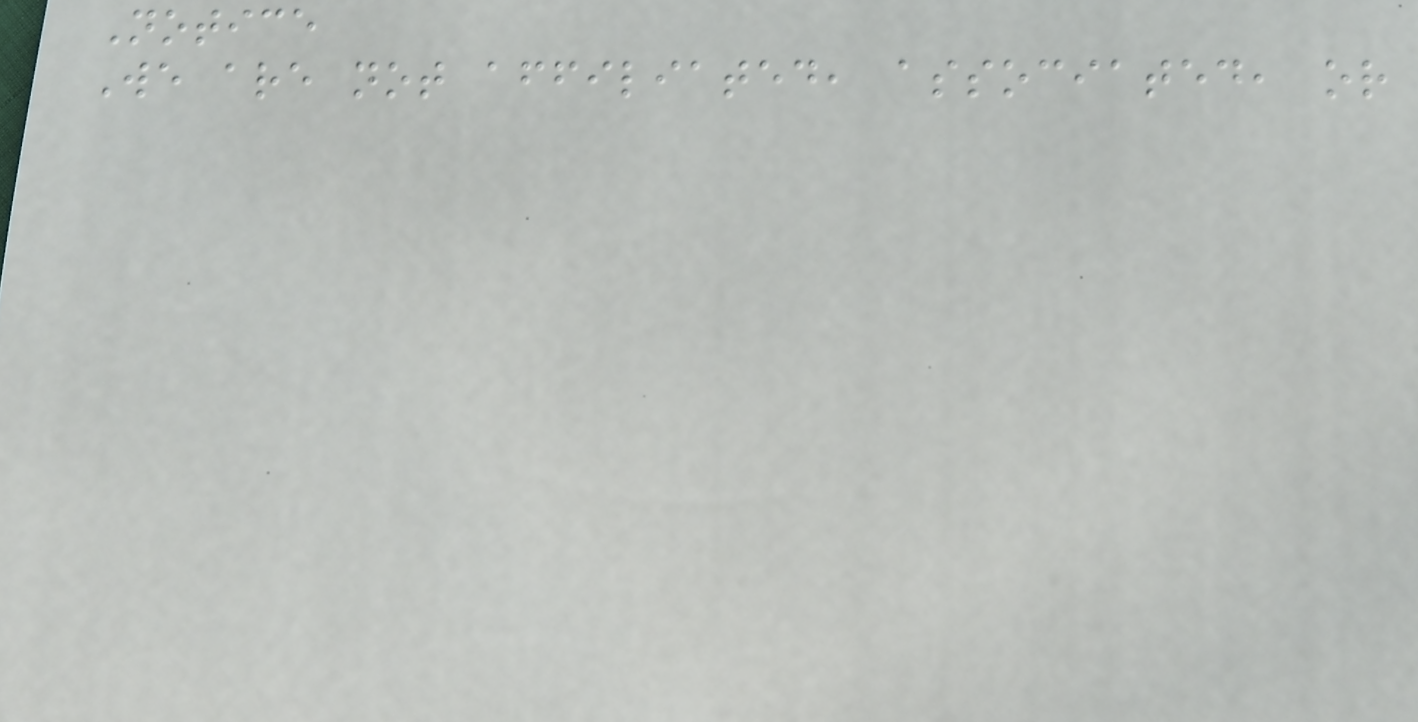Notice
We are not affiliated, associated, or
